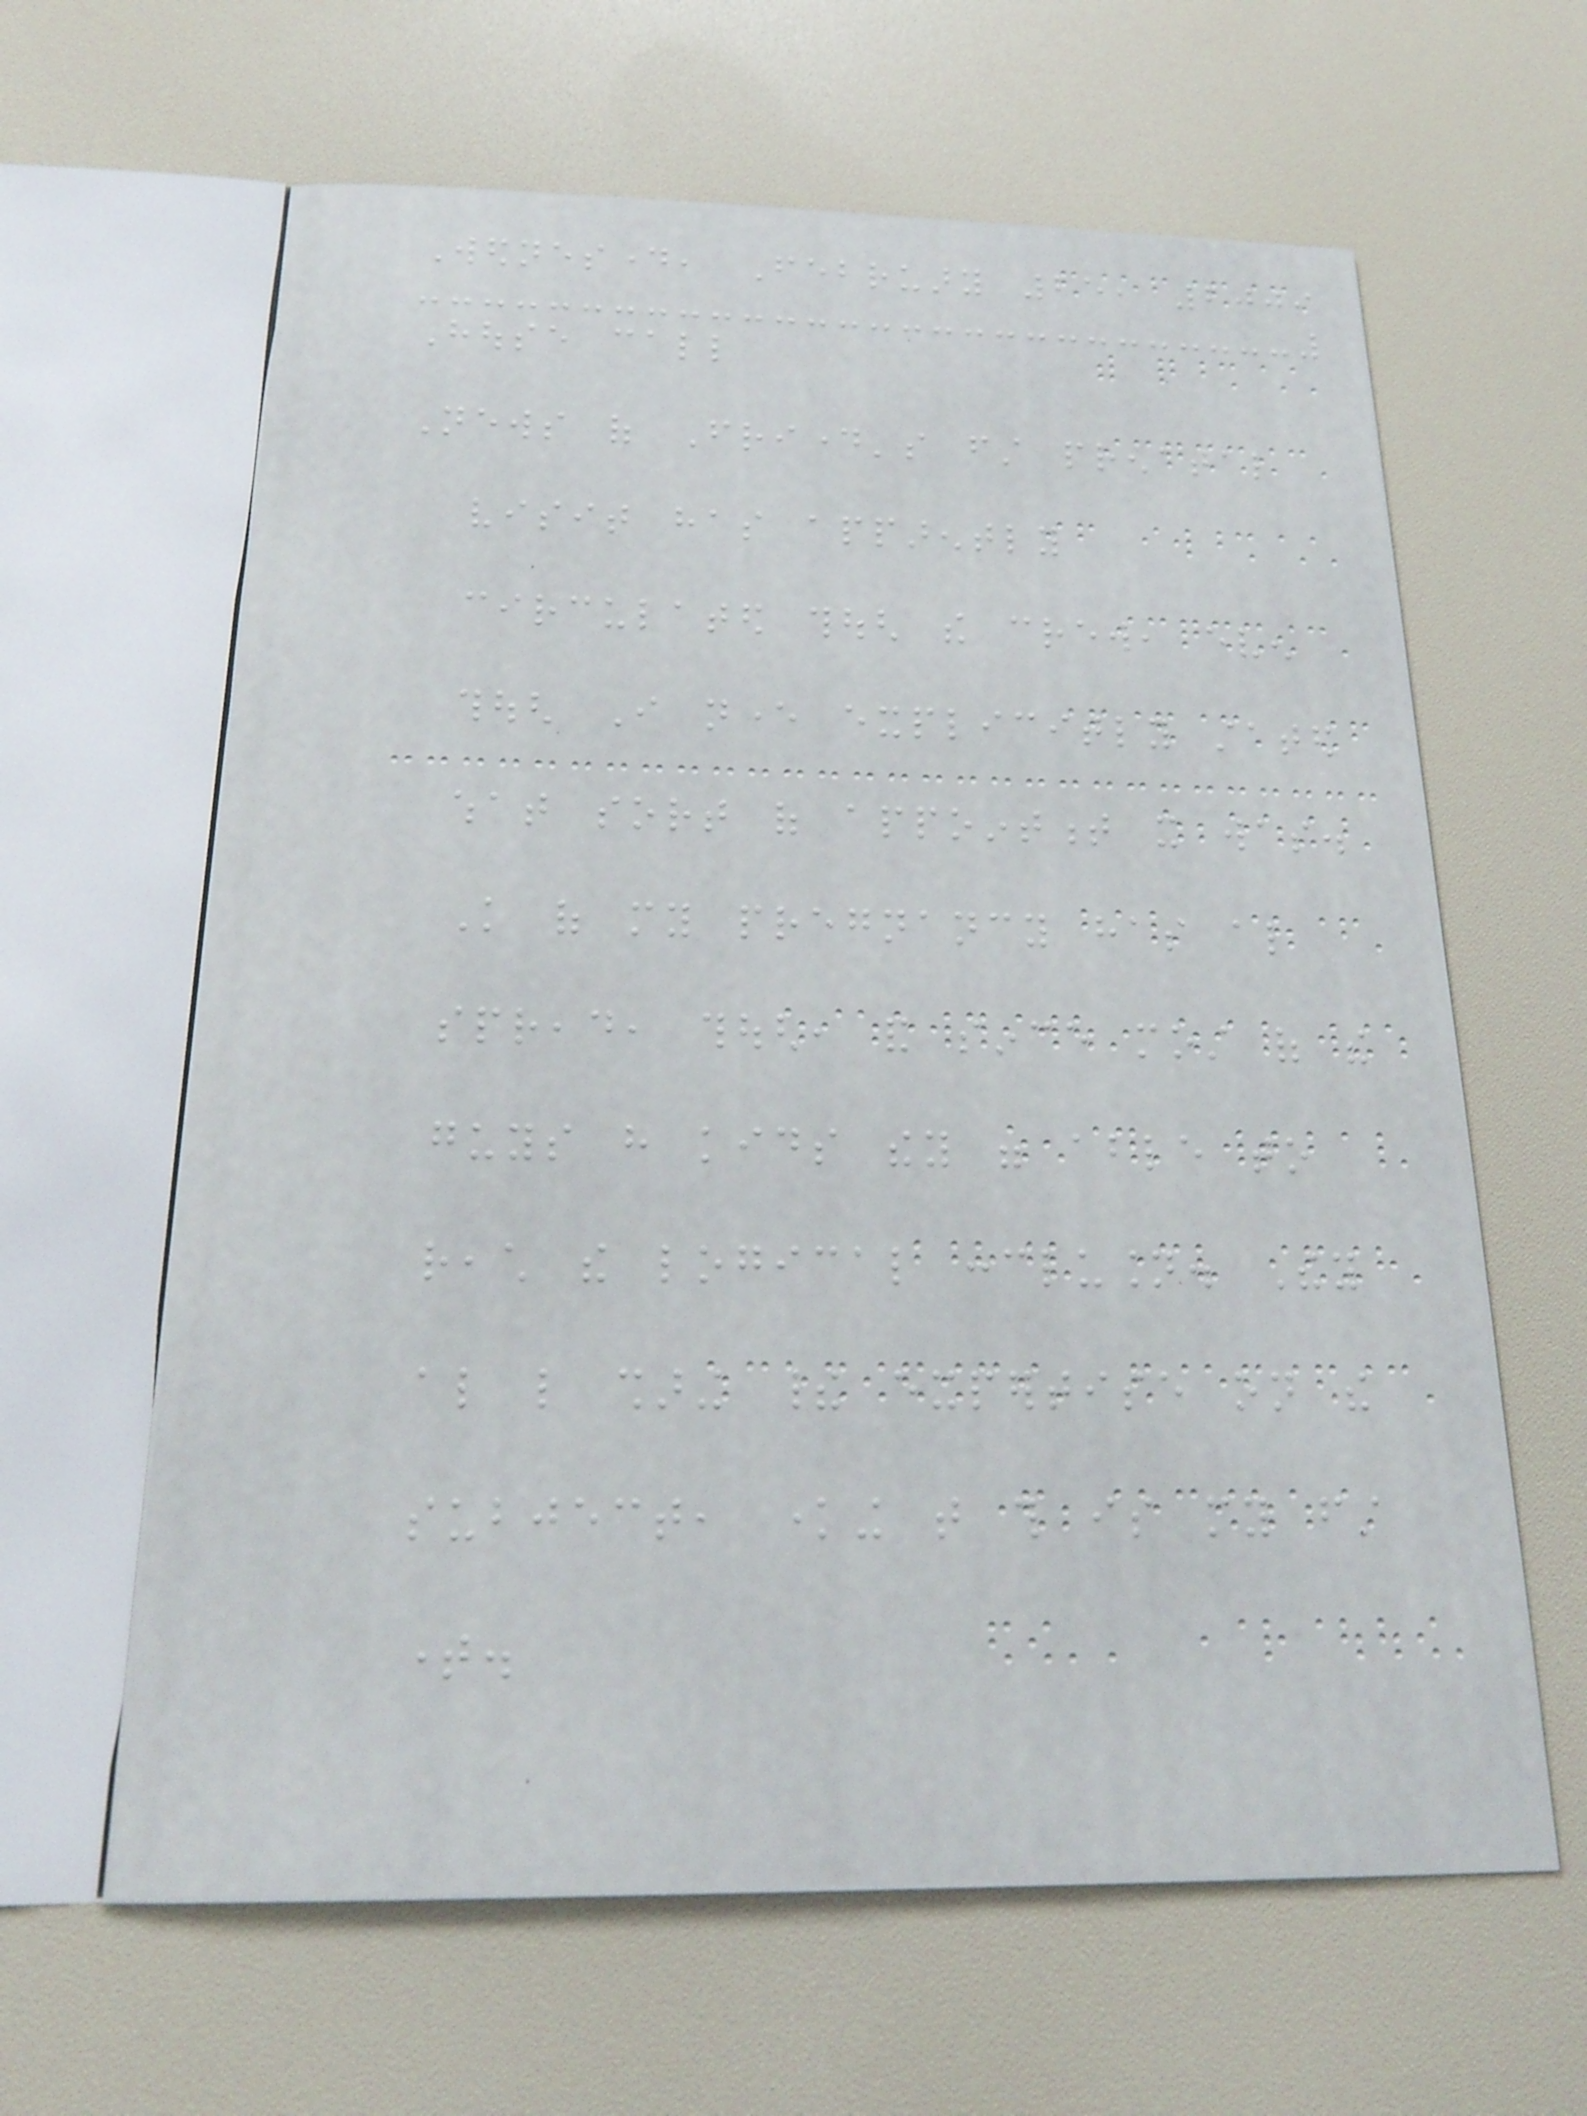Wednesday, February 25, 2009
House call
News of Friday's first prenatal
visit has apparently
circulated though the crew, even
though I never explicitly stated
what sort of appointment it was.
Knowledge of my pregnancy has also
spread, though, and since most of the
guys have kids they were able to
reach the logical conclusion. They
also like sharing their expertise on the
subject, knowing that this is my first
time.
